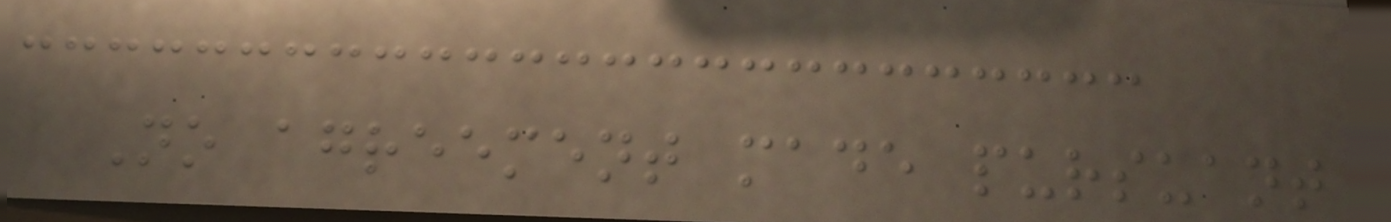No agreement made pursuant
